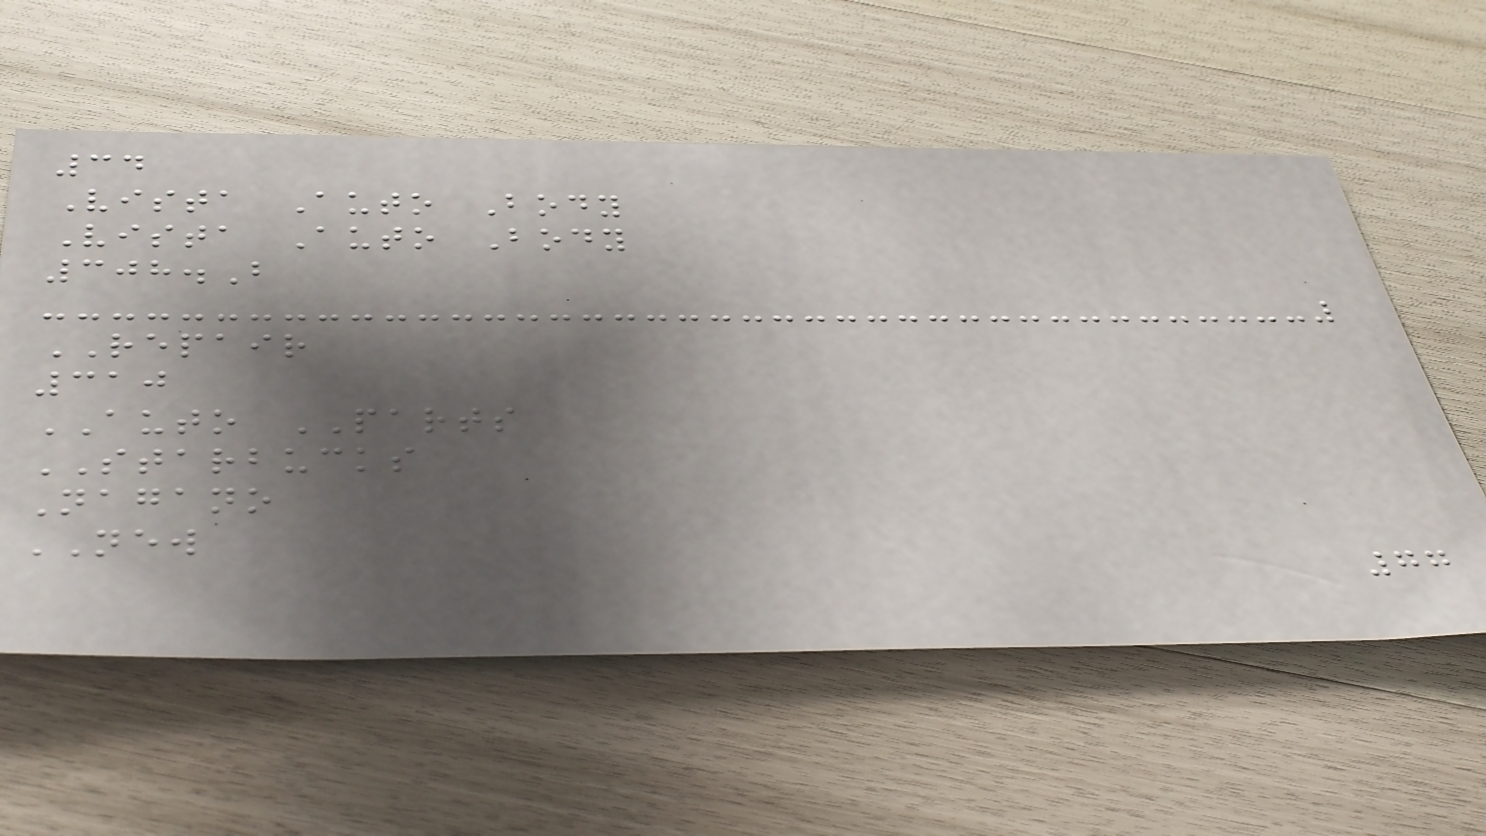34
Vista Auto Body
Vista Auto Body
308.B
REPAIR
310
AUTO PARTS
STARBUCKS
Nagano
NEW
77
